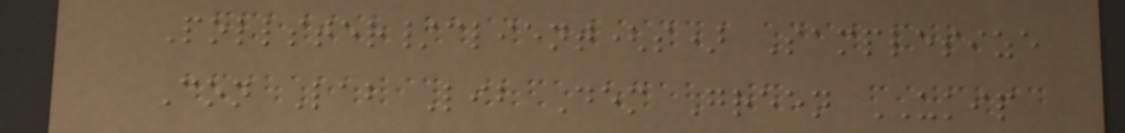Pollster/client(s) Samplesize
Con Lab Lib Dem Green UKIP
